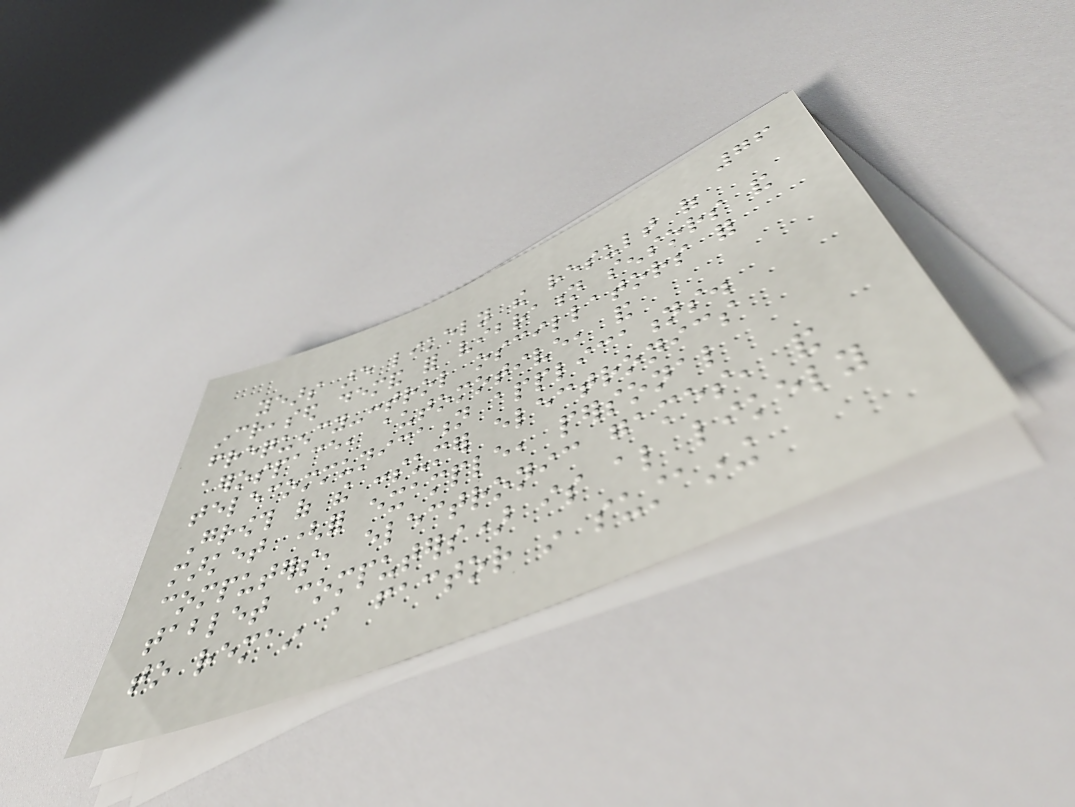76
years are likely the result of
increased demand for vibration sensors and
frequency-control oscillators for
aerospace, automotive, and
telecommunication applications.
Growth of the consumer electronics
market (for example, personal
computers, electronic games, and
tablet computers) is also likely
to remain a factor in sustaining
